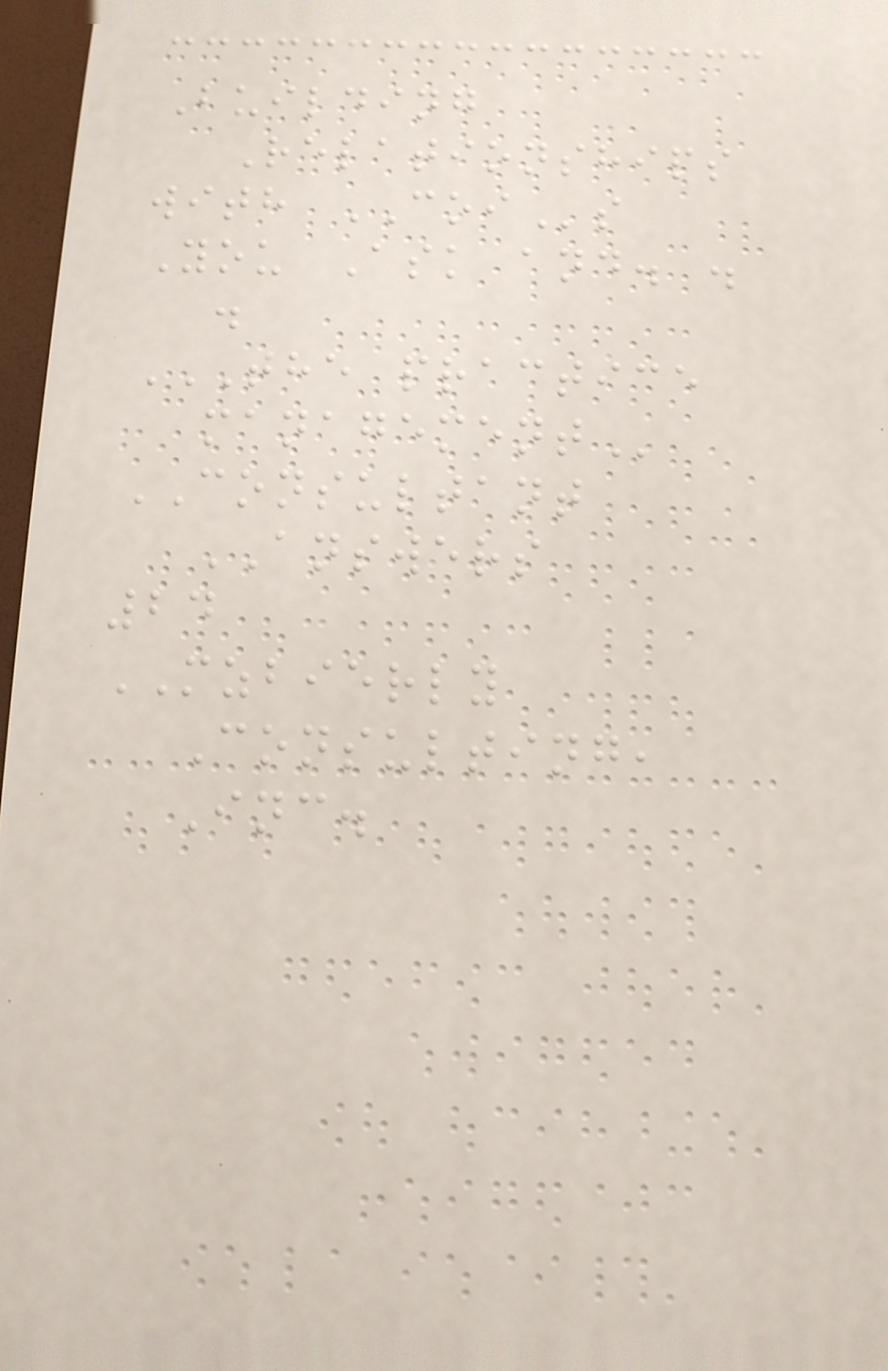Building
Relationships
with COIs
You Ask and. .
.
THE PRACTICE
MANAGEMENT
CONSULTANT
ANSWERS
24
MZBIERLY
Consulting,
Inc.
